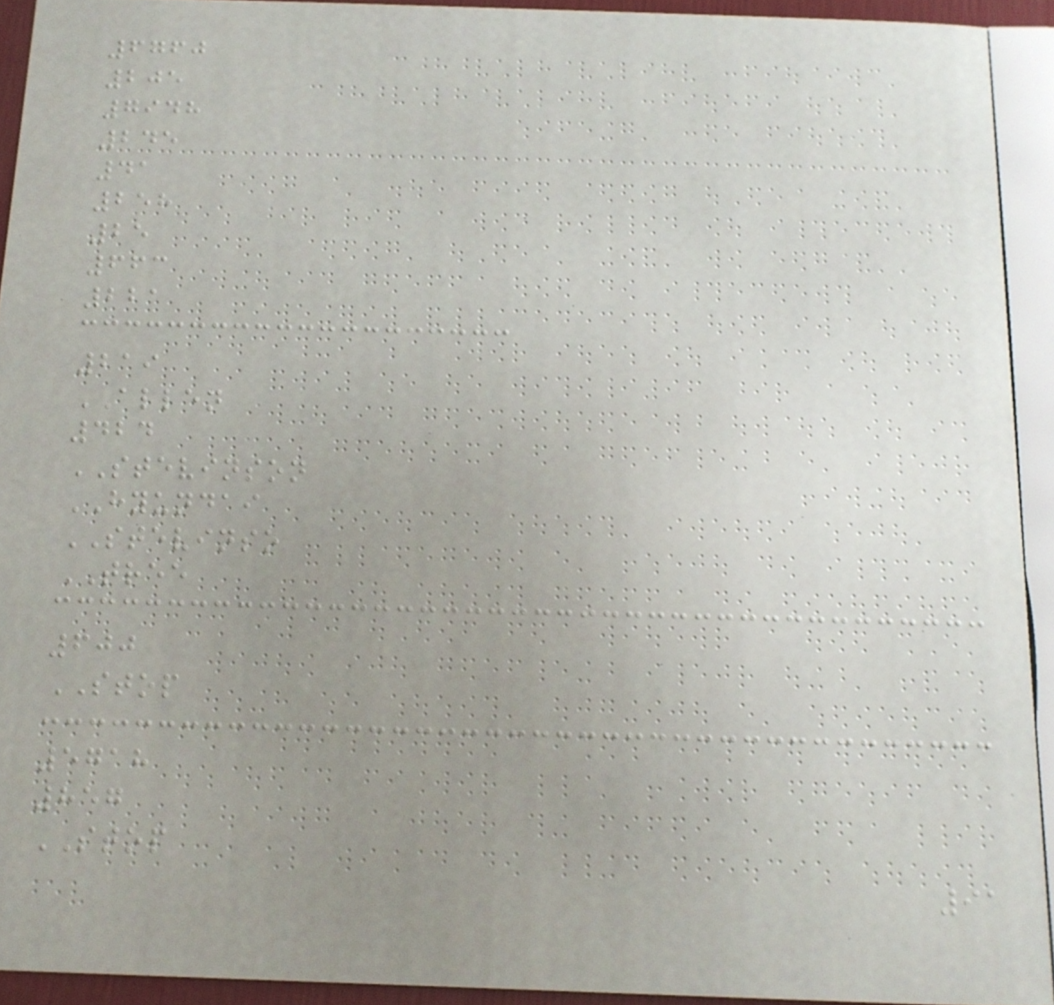6760
205
7948
245
41
258
25
663
221
219
ALLEN
424
STEVINSON
HYUNDAI
STEVINSO
TREE
600
STOP
5718
857
STOP
91
